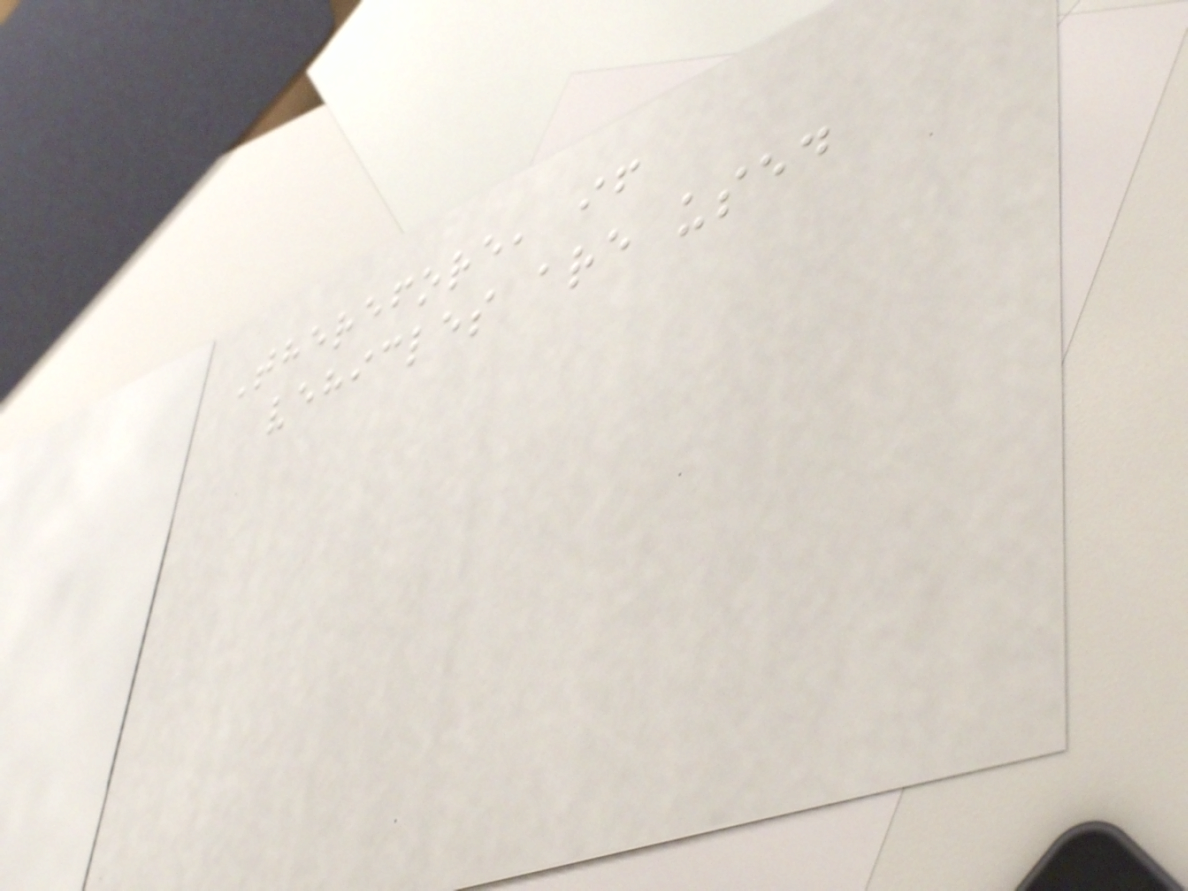Therefore, if
vehicles are used
